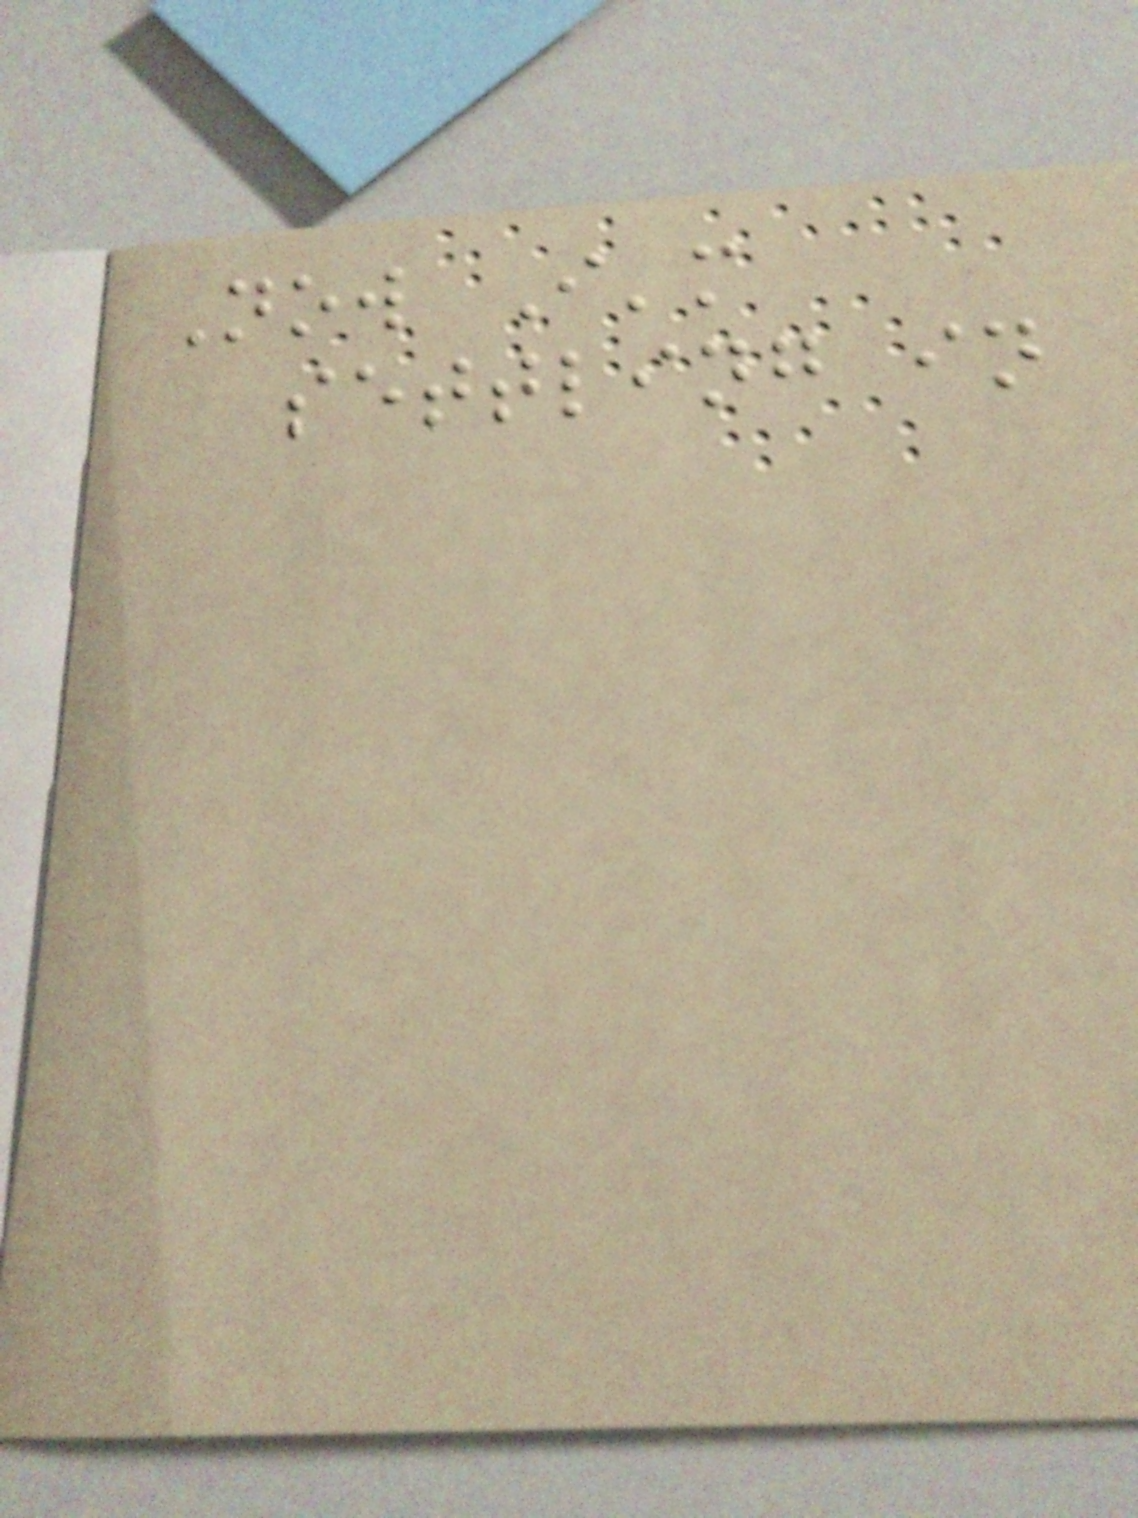Now I'm
settling in
